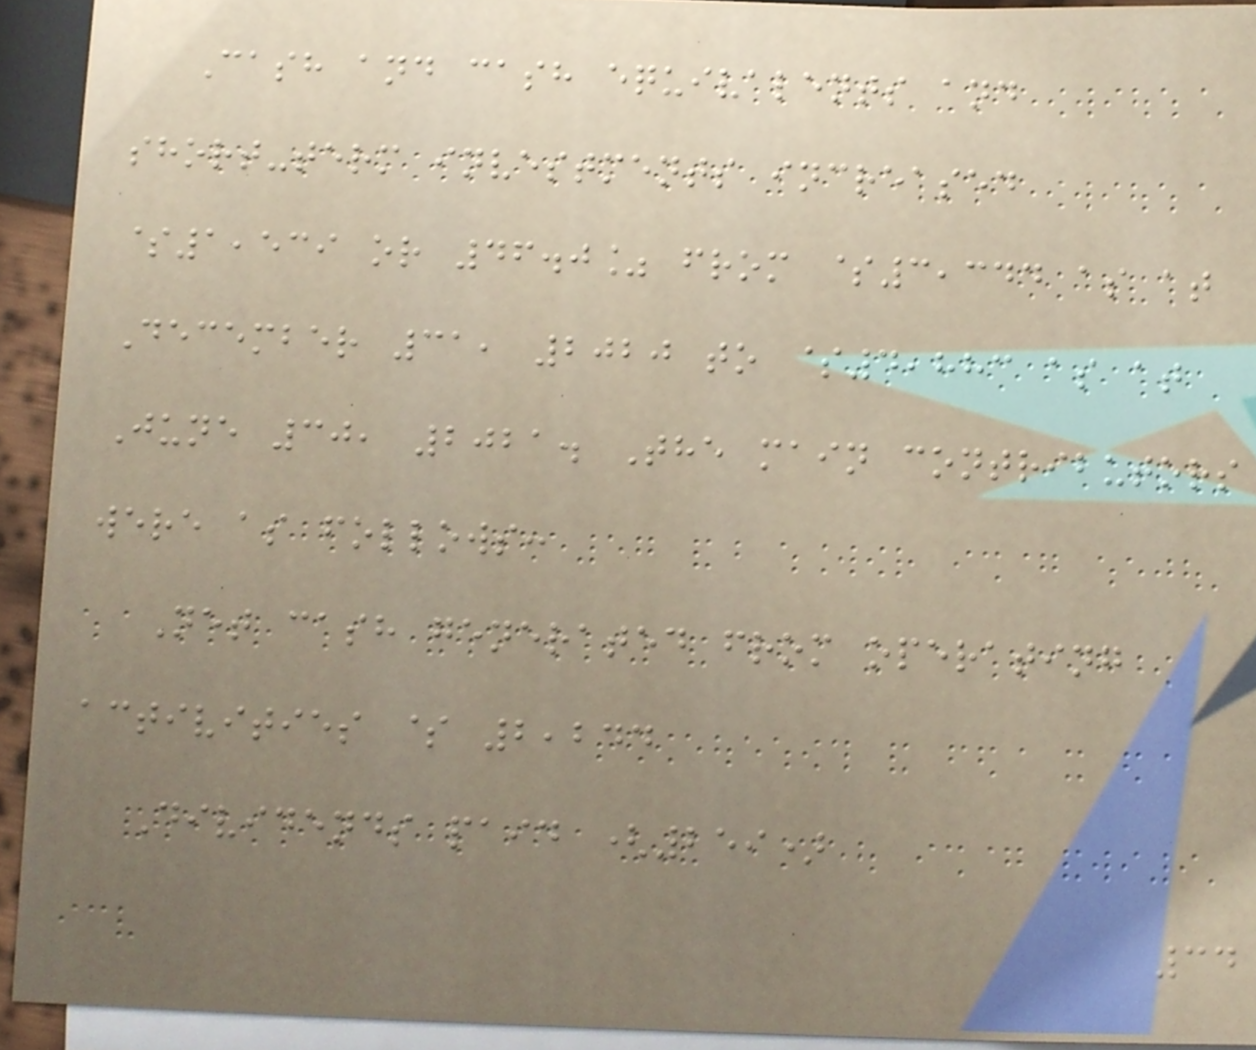Cash and cash equivalents and
short-term investments increased
$1,539 or 46.0% from $3,344 as at
December 31, 2020 to $4,883 as at
June 30, 2021. The main contributors
were as follows:
Net cash generated from operating
activities $ 2,244
Dividends paid (259)
34
